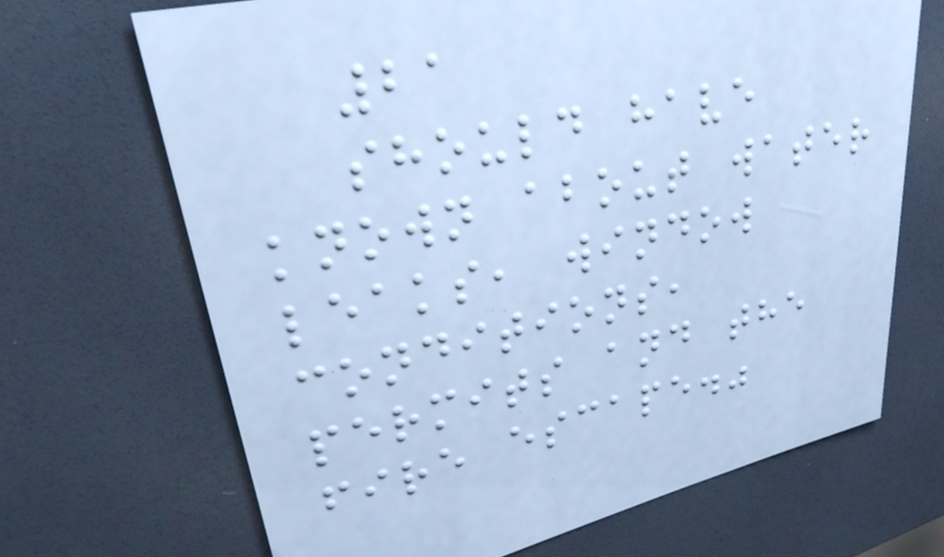21
should have
known about water
leaks, window
conditions,
permits and the
fire escape."
